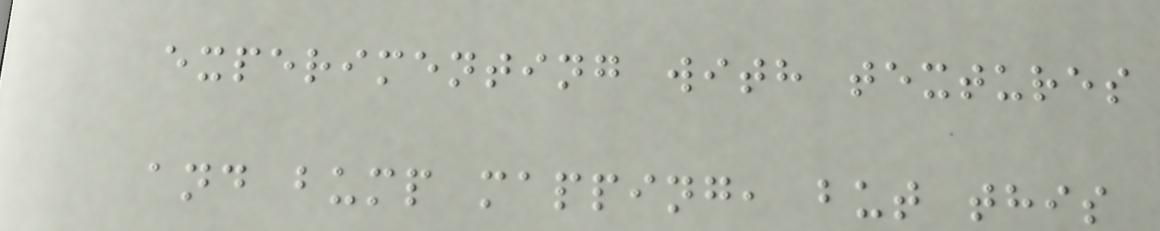experimenting with textures
and bump mapping, but this
